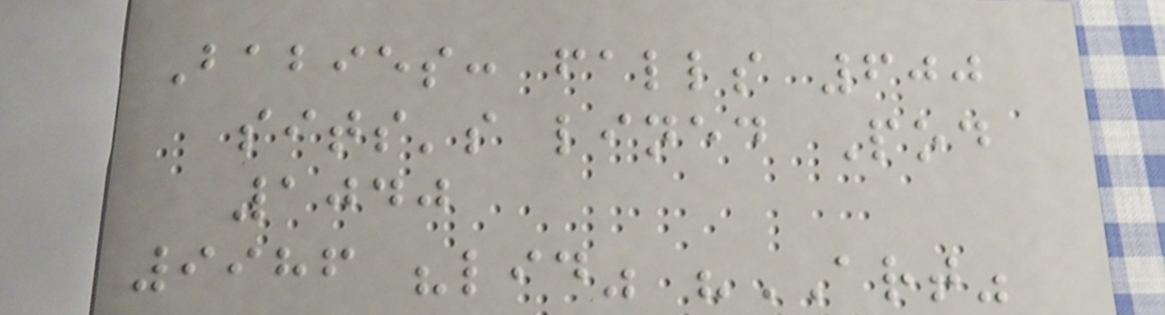Babies: falls 600
sits's lined Pod
1040
9986 "lid" "ART"
